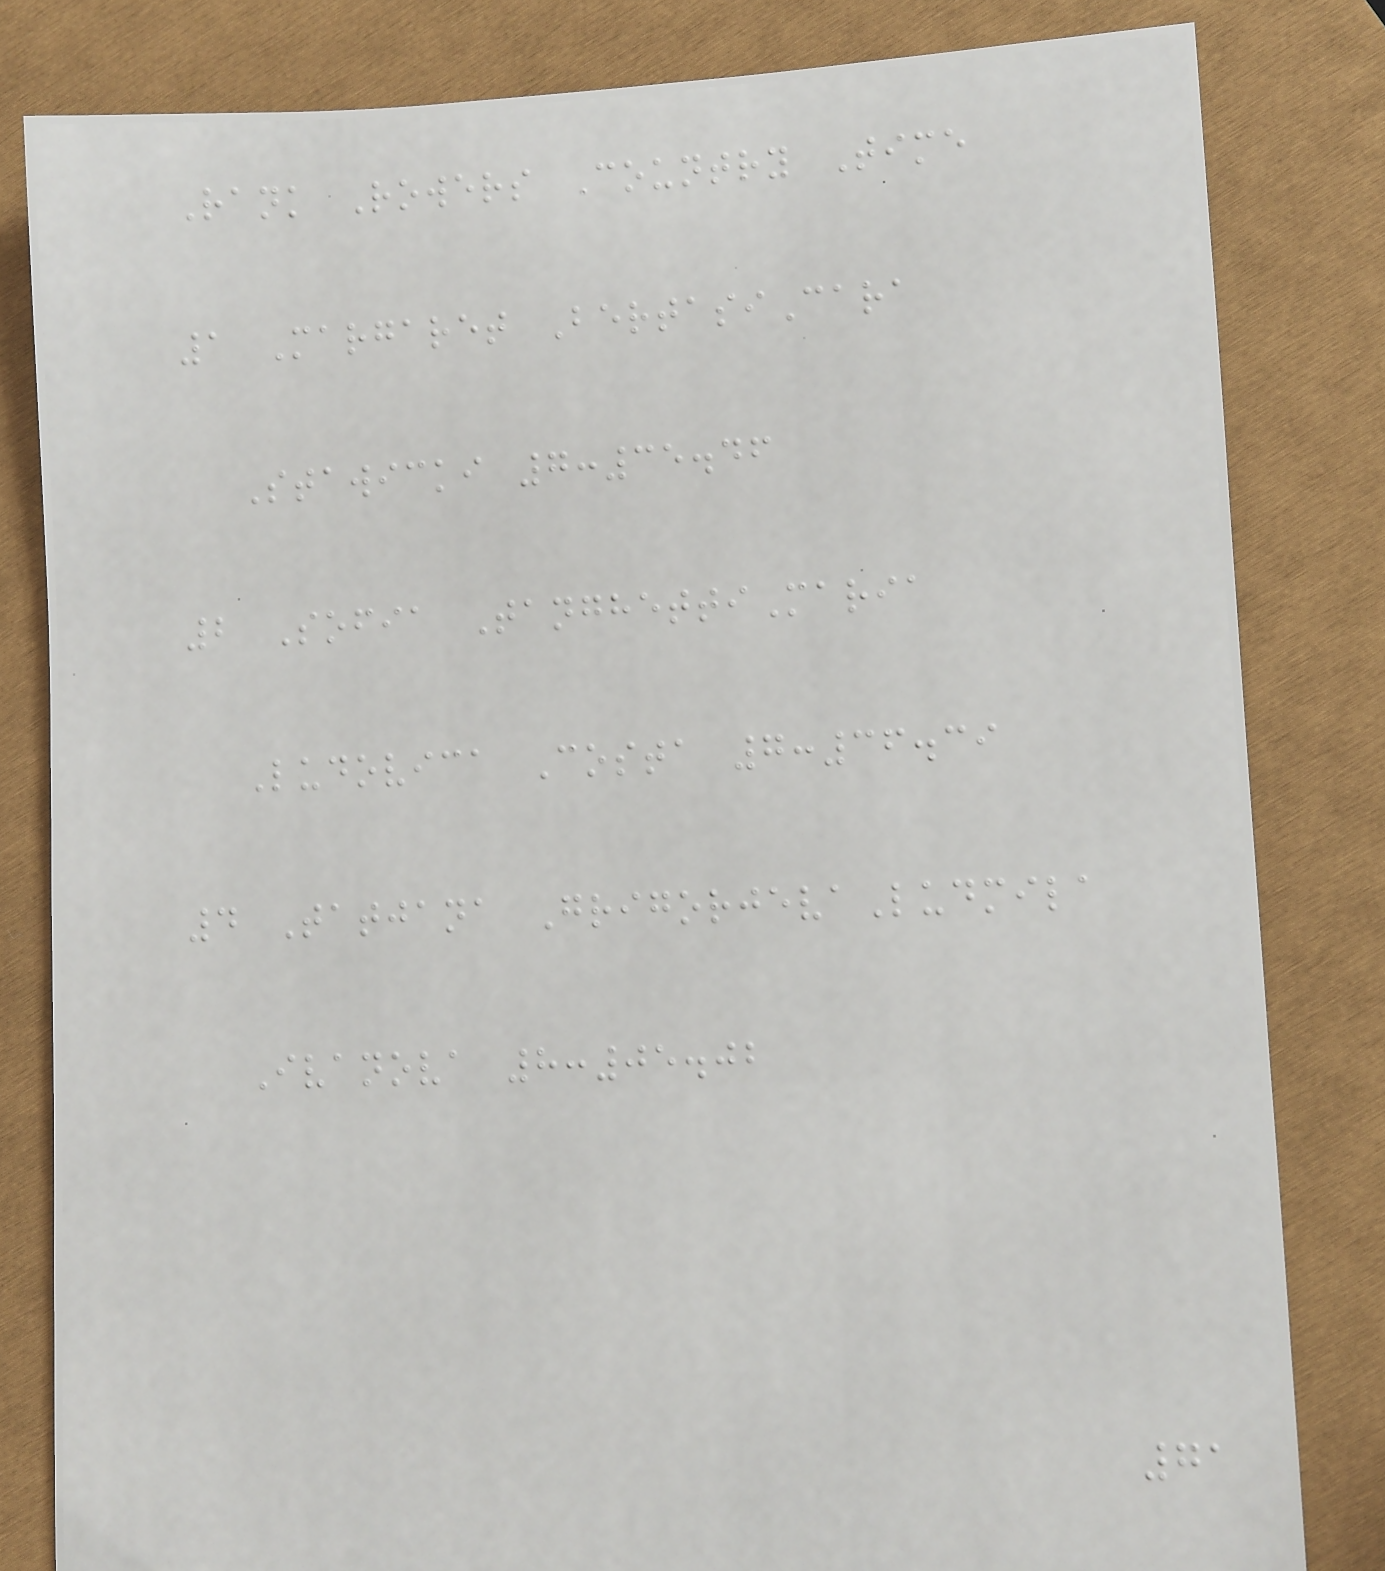Rank Rowers Country Time
1 Margaret BertasiCara
Stawicki 7:35.46
2 Sofia TanghettiMaria
Ludovica Costa 7:36.39
4 Tatjana GrigorjevaLudmila
Ivanova 8:05.02
71
